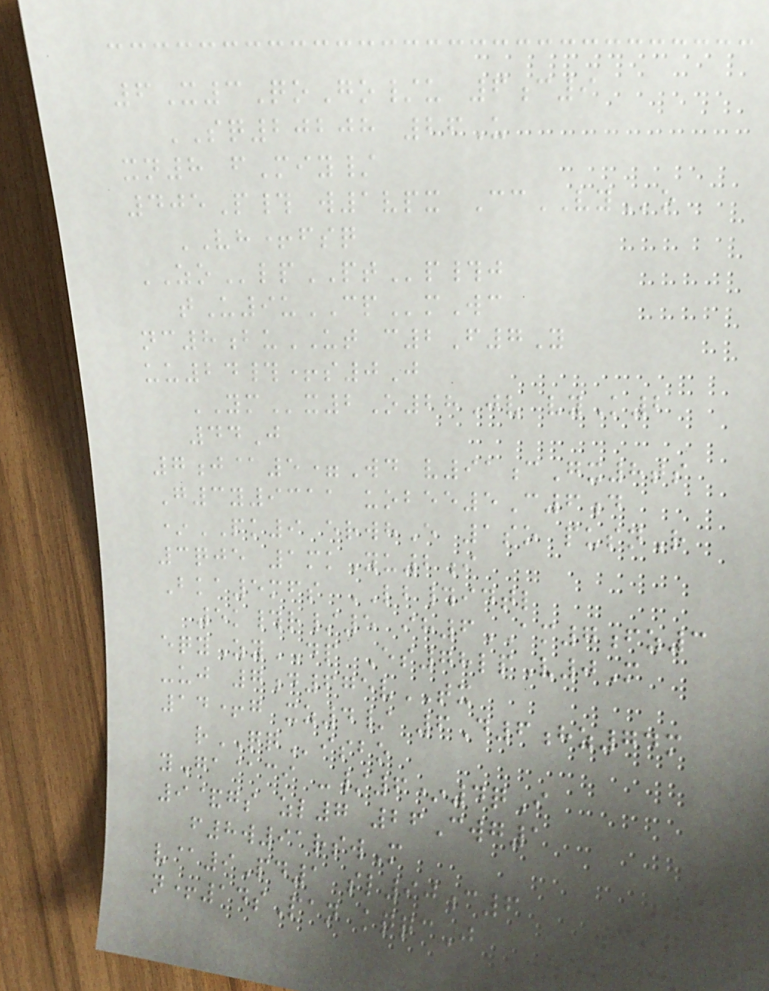6X3QoGo/u 6c9
SQ20208 26U
xn8 fMiy/
405P# w1vpx CcVYo
VH+fsq
ZOlpPTp#j
tU9uCPmWc
nc8buUT c2F7Y
uu24#+s0J
YMx2O28Jv vyK2
44J
7j@5=Wd v91cGx8ts
G3y9311 uobee5C6d
*PK9 erwhE 1so pusnR
3qje 1mkYu2i
Bka5mfs LB#idtl
5k#r/5 ih6AM7fz3
eqyZyDP Es78lpV0M
-uj 7d675vTX
14+g xz4/ 6D6hz74m
rQQisbo
yGa@ci -/6*4qI
9&gs zl7 26Cwg1
f8w91rswM
v@9Pd1 sl90c6
n+14sPan kqqcJ
